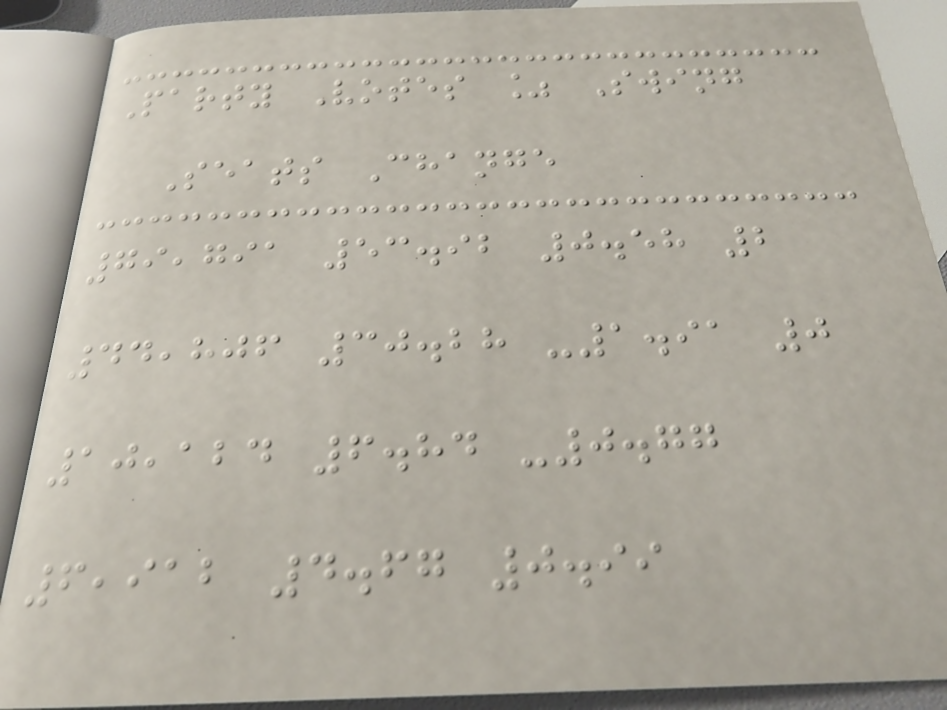Party Votes % Swing
Seats Change
79,791 53.92 0.58 2
44,806 30.28 -1.91 0
10,124 6.84 -0.77
6,912 4.67 0.99
